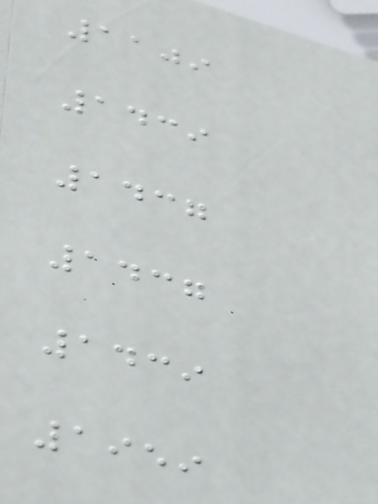1109
1439
1437
1437
1439
1959
